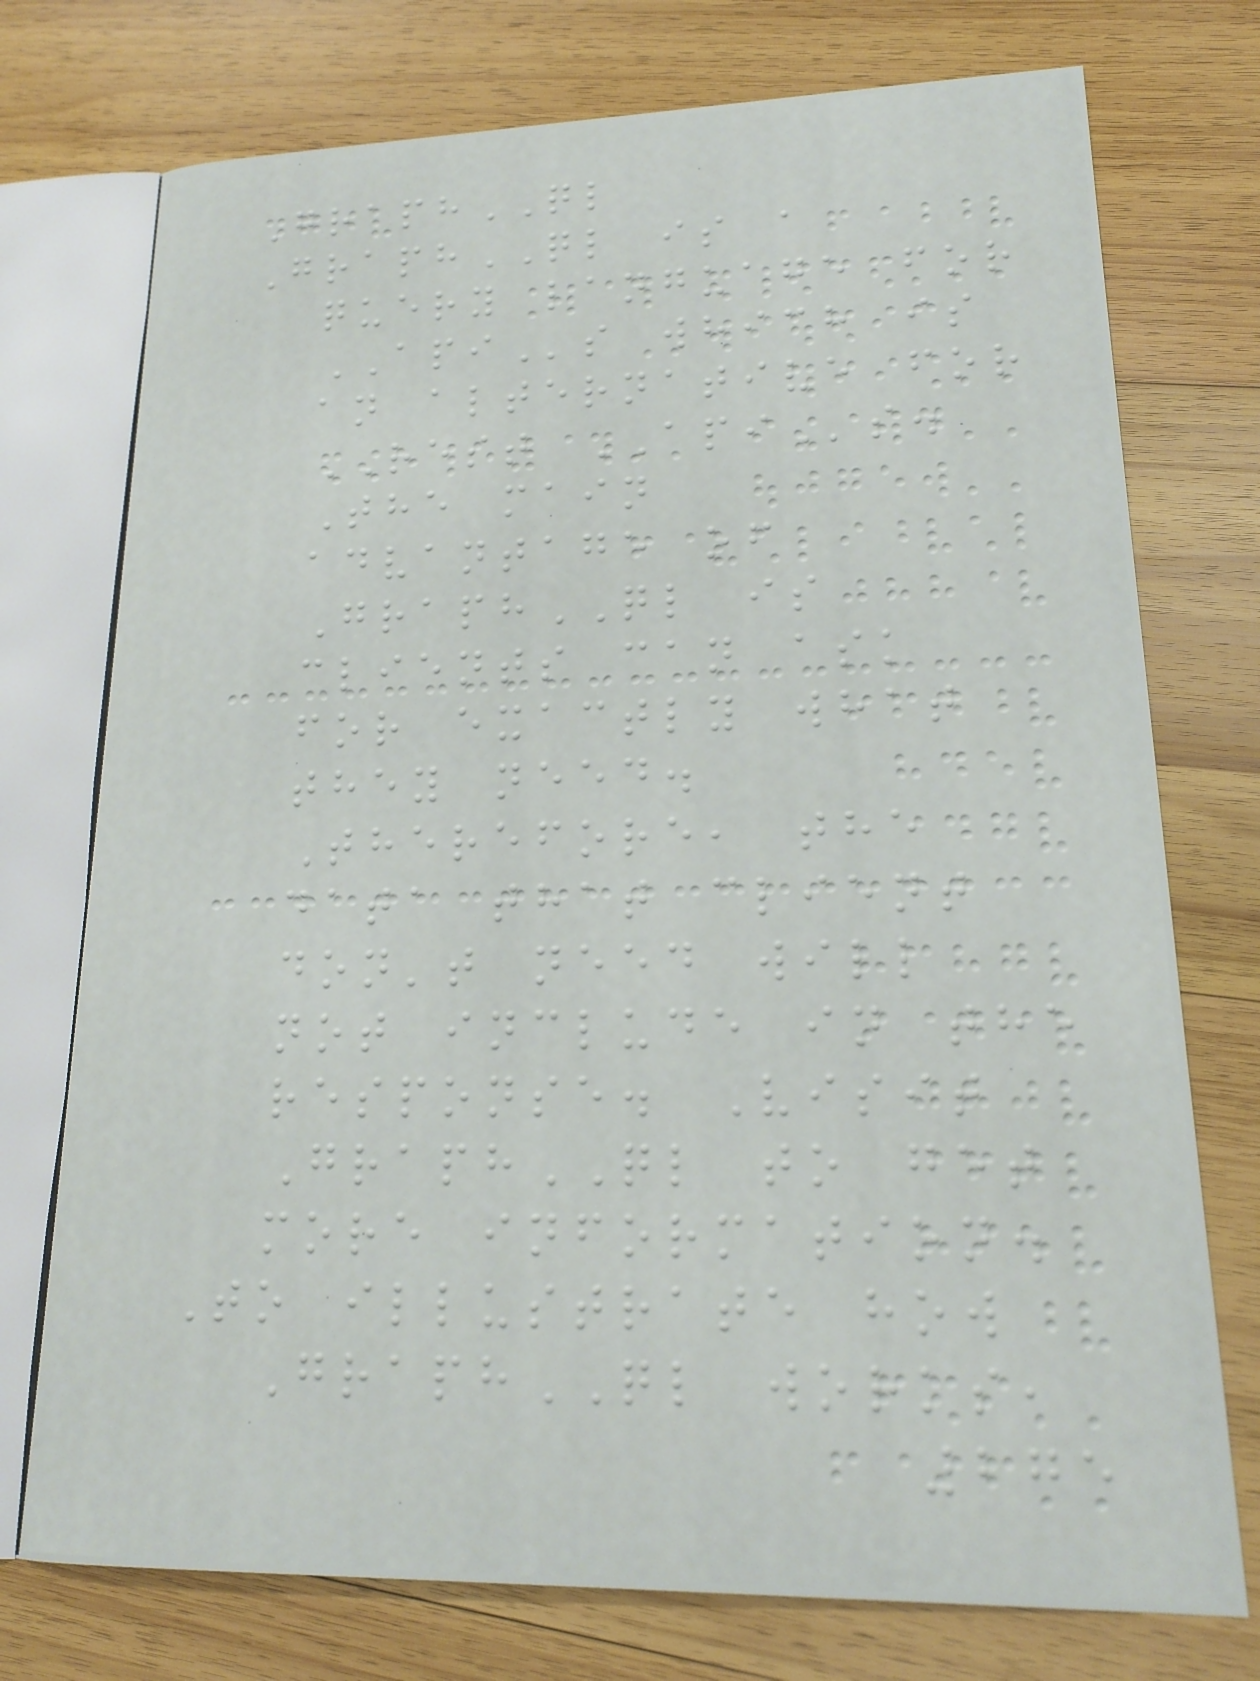GraphQL
GraphQL is a
query language for
APIs which is
an alternative for
REST APIs.
The main
advantage of
GraphQL is
clients can ask
for exactly what
they need.
Therefore, the
data that client
don't need will
not include in the
response. Visit
GraphQL to get
more information.
To illustrate how
GraphQL works,
275
